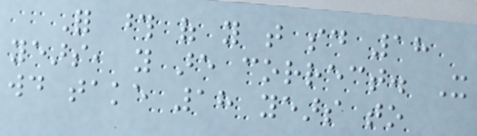For those of you that said 18
years, you are correct. It
would take 18 years to
